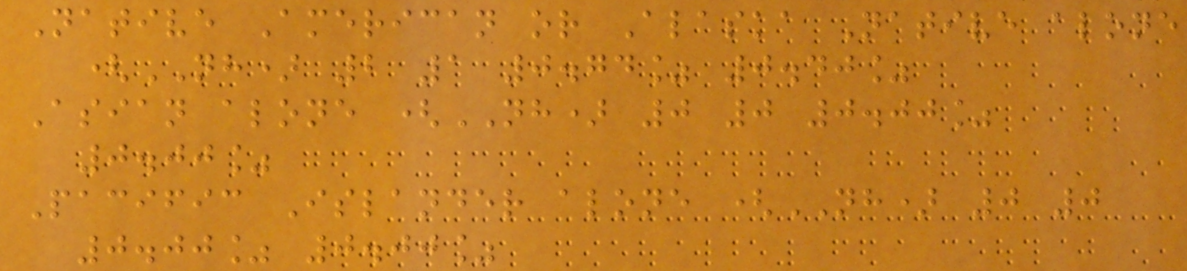Native American or Alaska Native alone
(NH) 2 1 0.74% 0.40%
Asian alone (NH) 0 0 0.00%
0.00%
Pacific Islander alone (NH) 0 0
0.00% 0.00%
